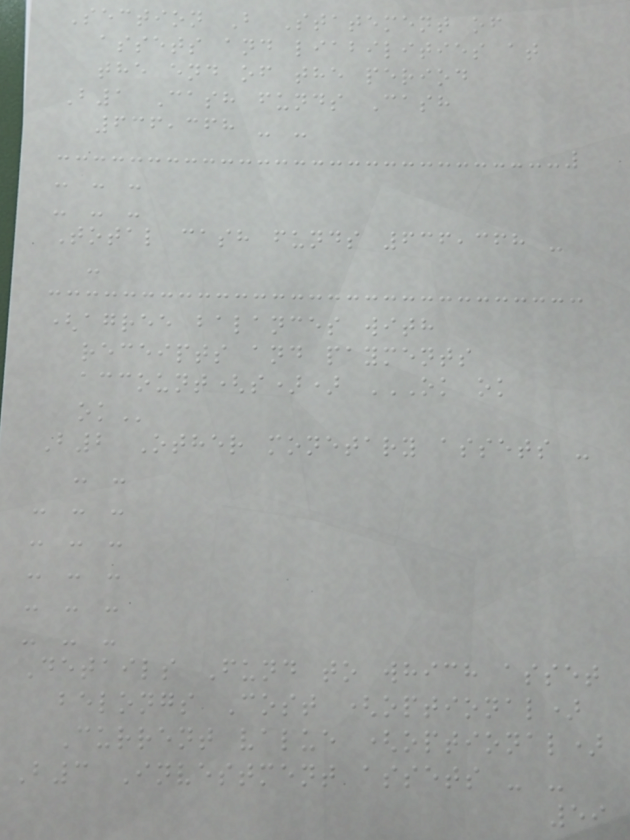Section B Statement of
assets and liabilities at
the end of the period
B1 Cash funds Cash
636,368 - -
- - -
- - -
Total cash funds 636,368 -
-
(agree balances with
receipts and payments
account(s)) OK OK
OK
B2 Other monetary assets -
- -
- - -
- - -
- - -
- - -
- - -
Details Fund to which asset
belongs Cost (optional)
Current value (optional)
B3 Investment assets - -
59
